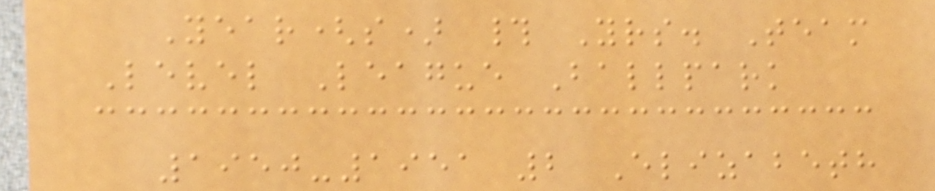Year(s) # Yrs. Team
Level League Ballpark
1950-1951 2 Elizabeth
